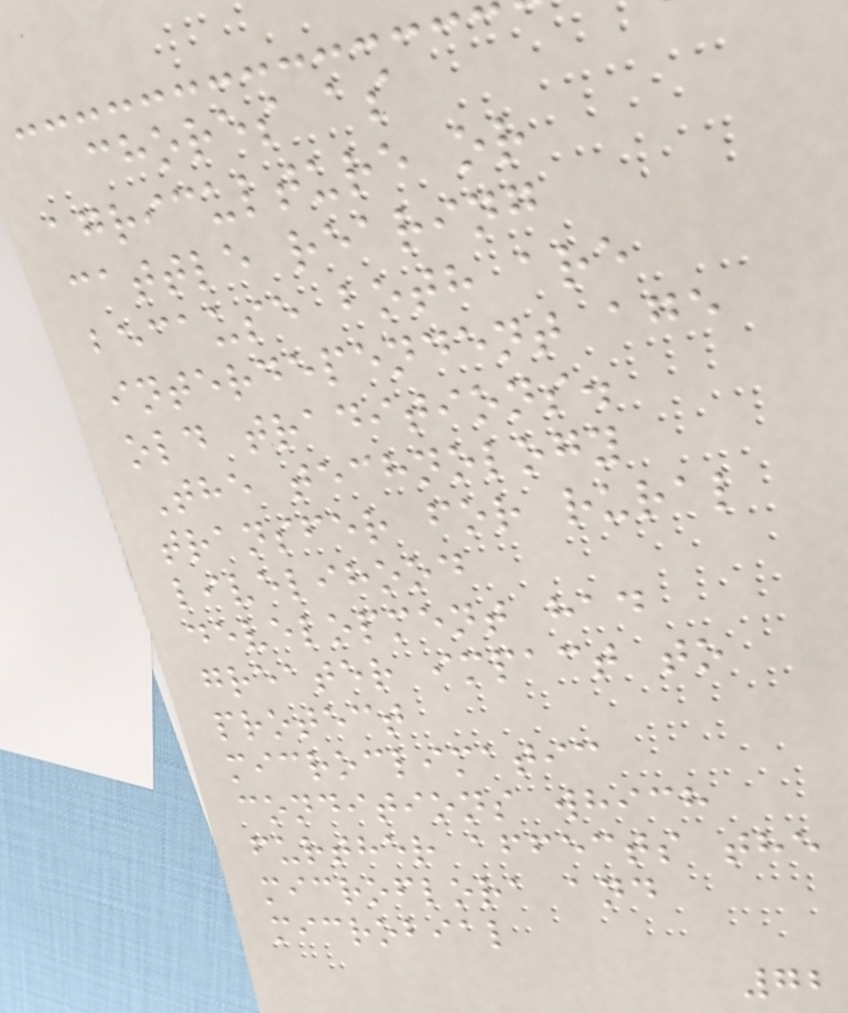chores as
agriculture or
cattle rearing
because both are
interdependent age
old traditions.
The technology
transfer for rural
livelihood
development had
greater impact to
protect
microclimatic
conditions which
further affects the
microflora and
microbial
72
